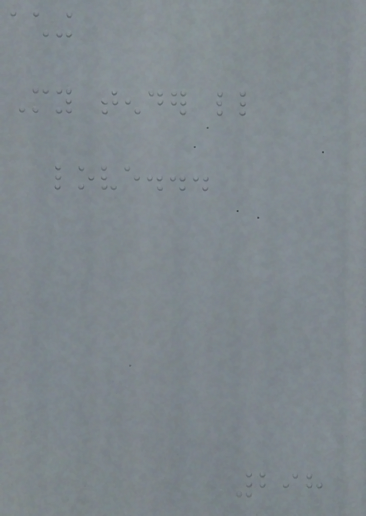aching
My tender little
love...
298
